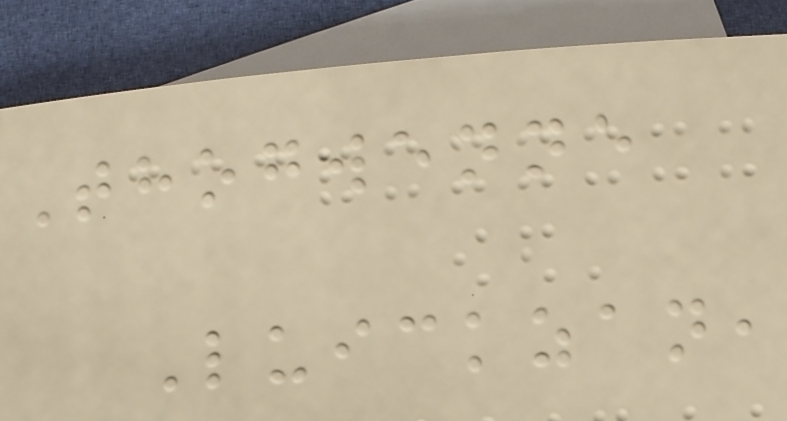Thogwenne
Luickzan,
